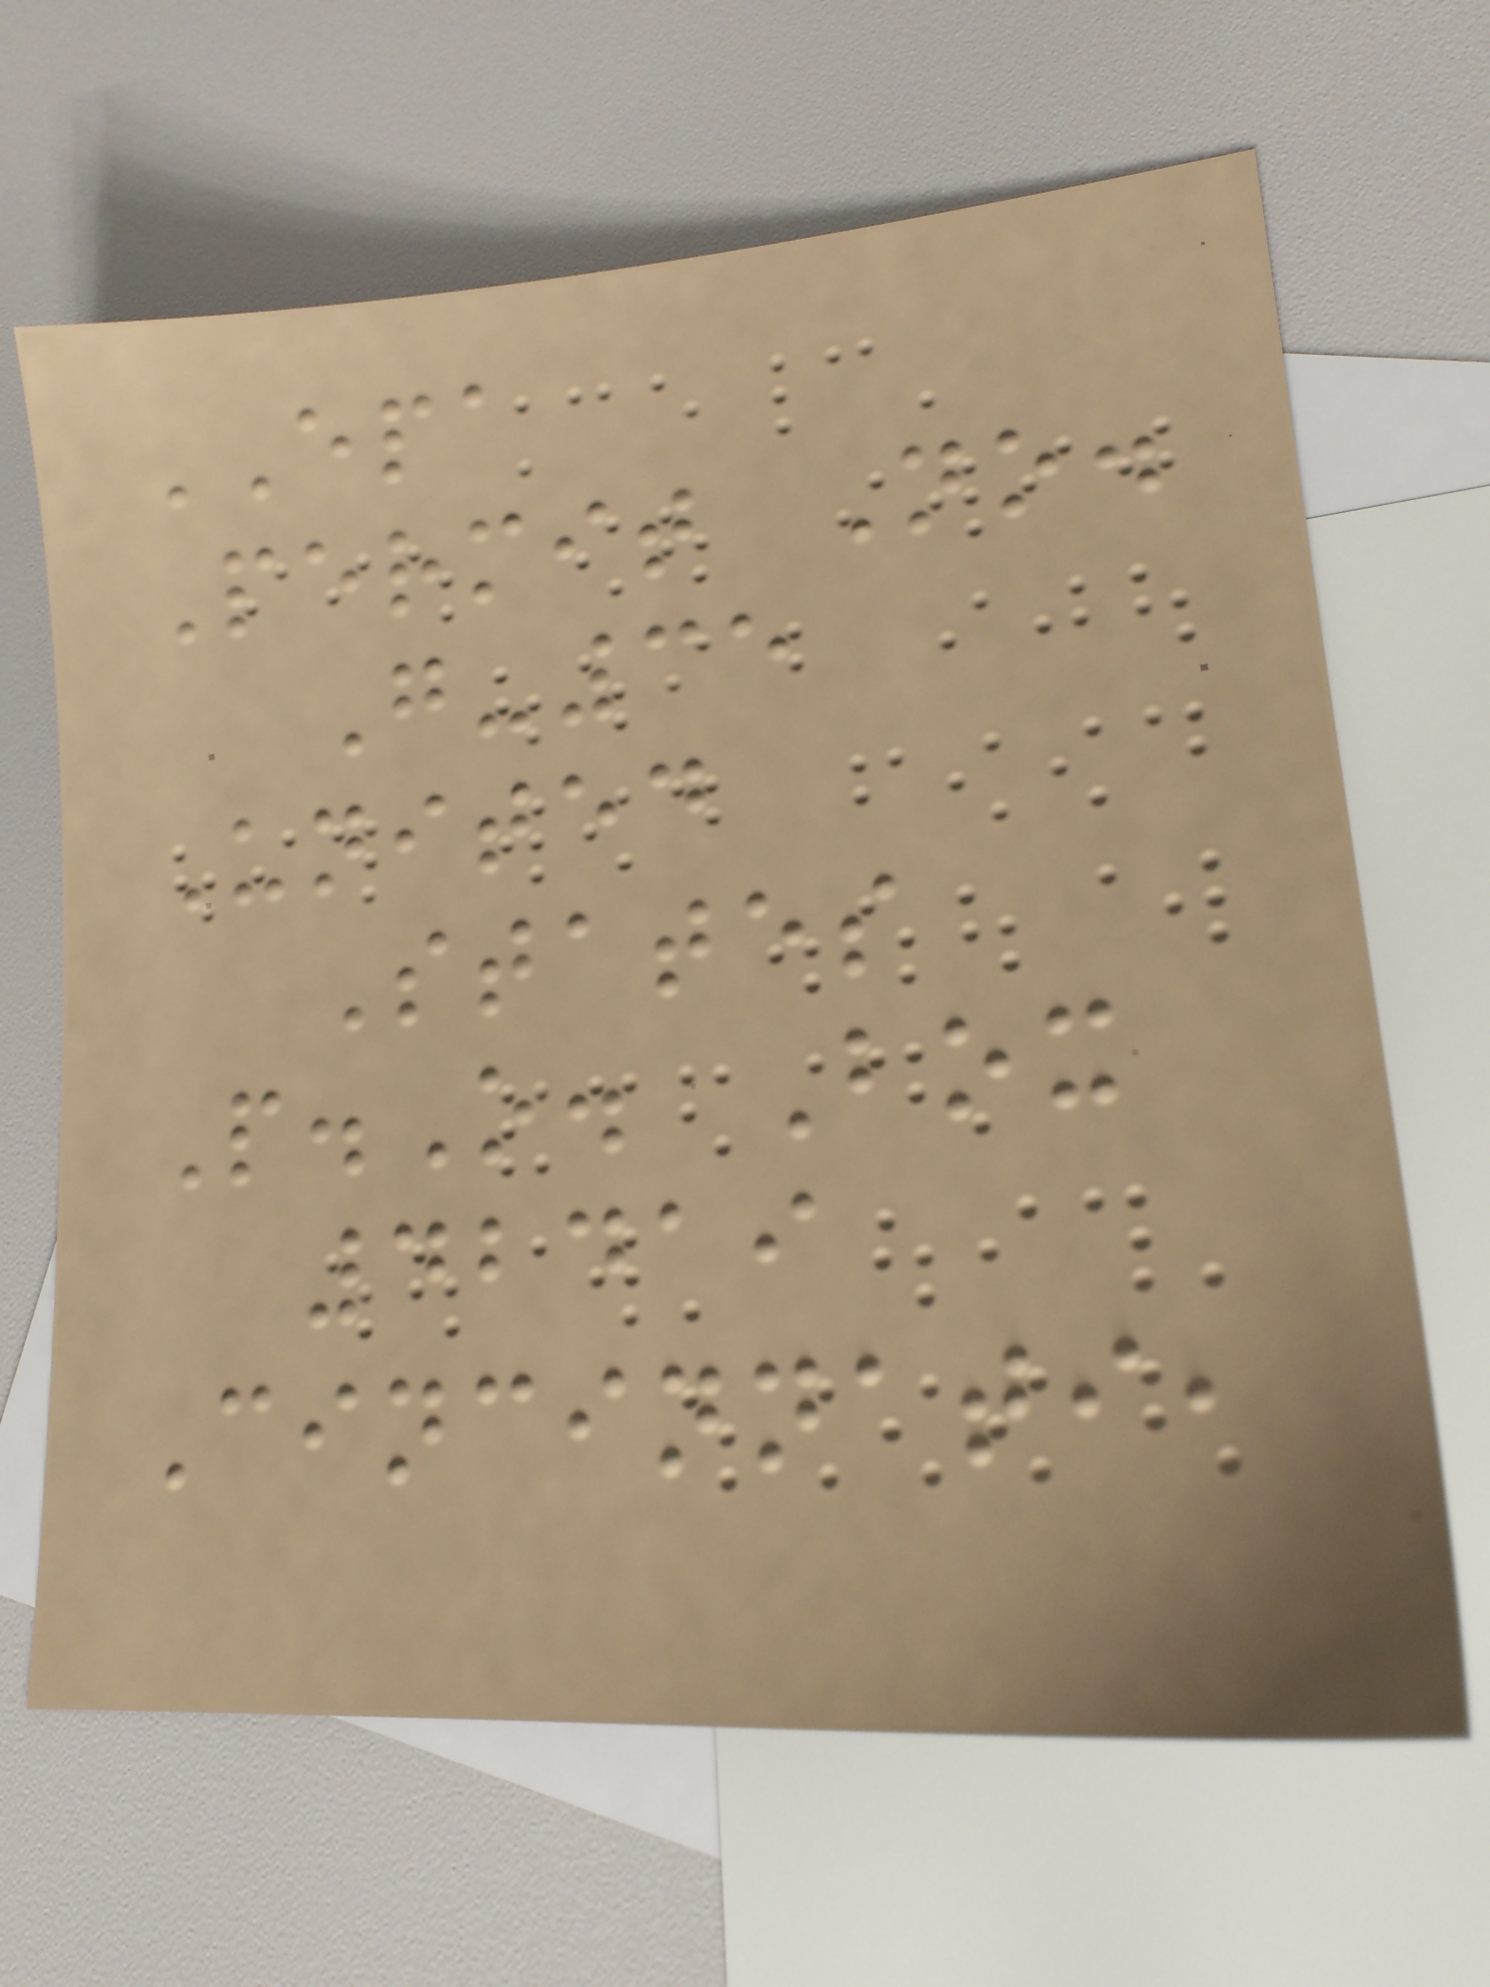EPA
Permit No.
G-35
United
States
P.O. Box
42419
Cincinnati,
